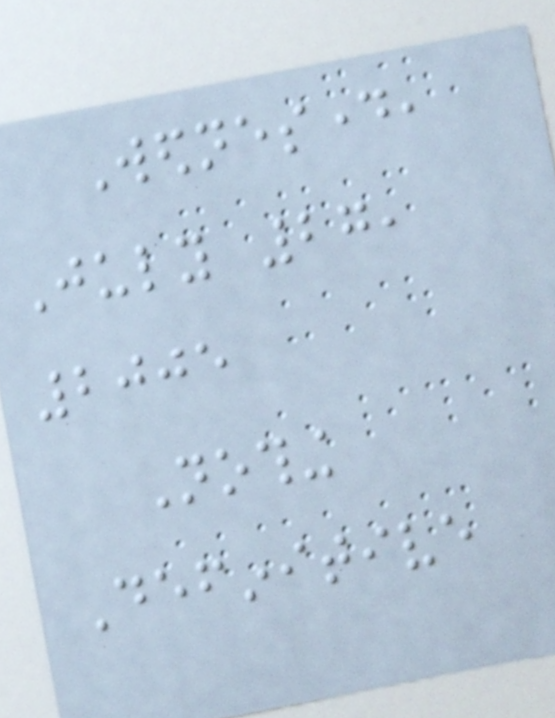Wednesday,
July 27,
2005
Nothing
Definitive
